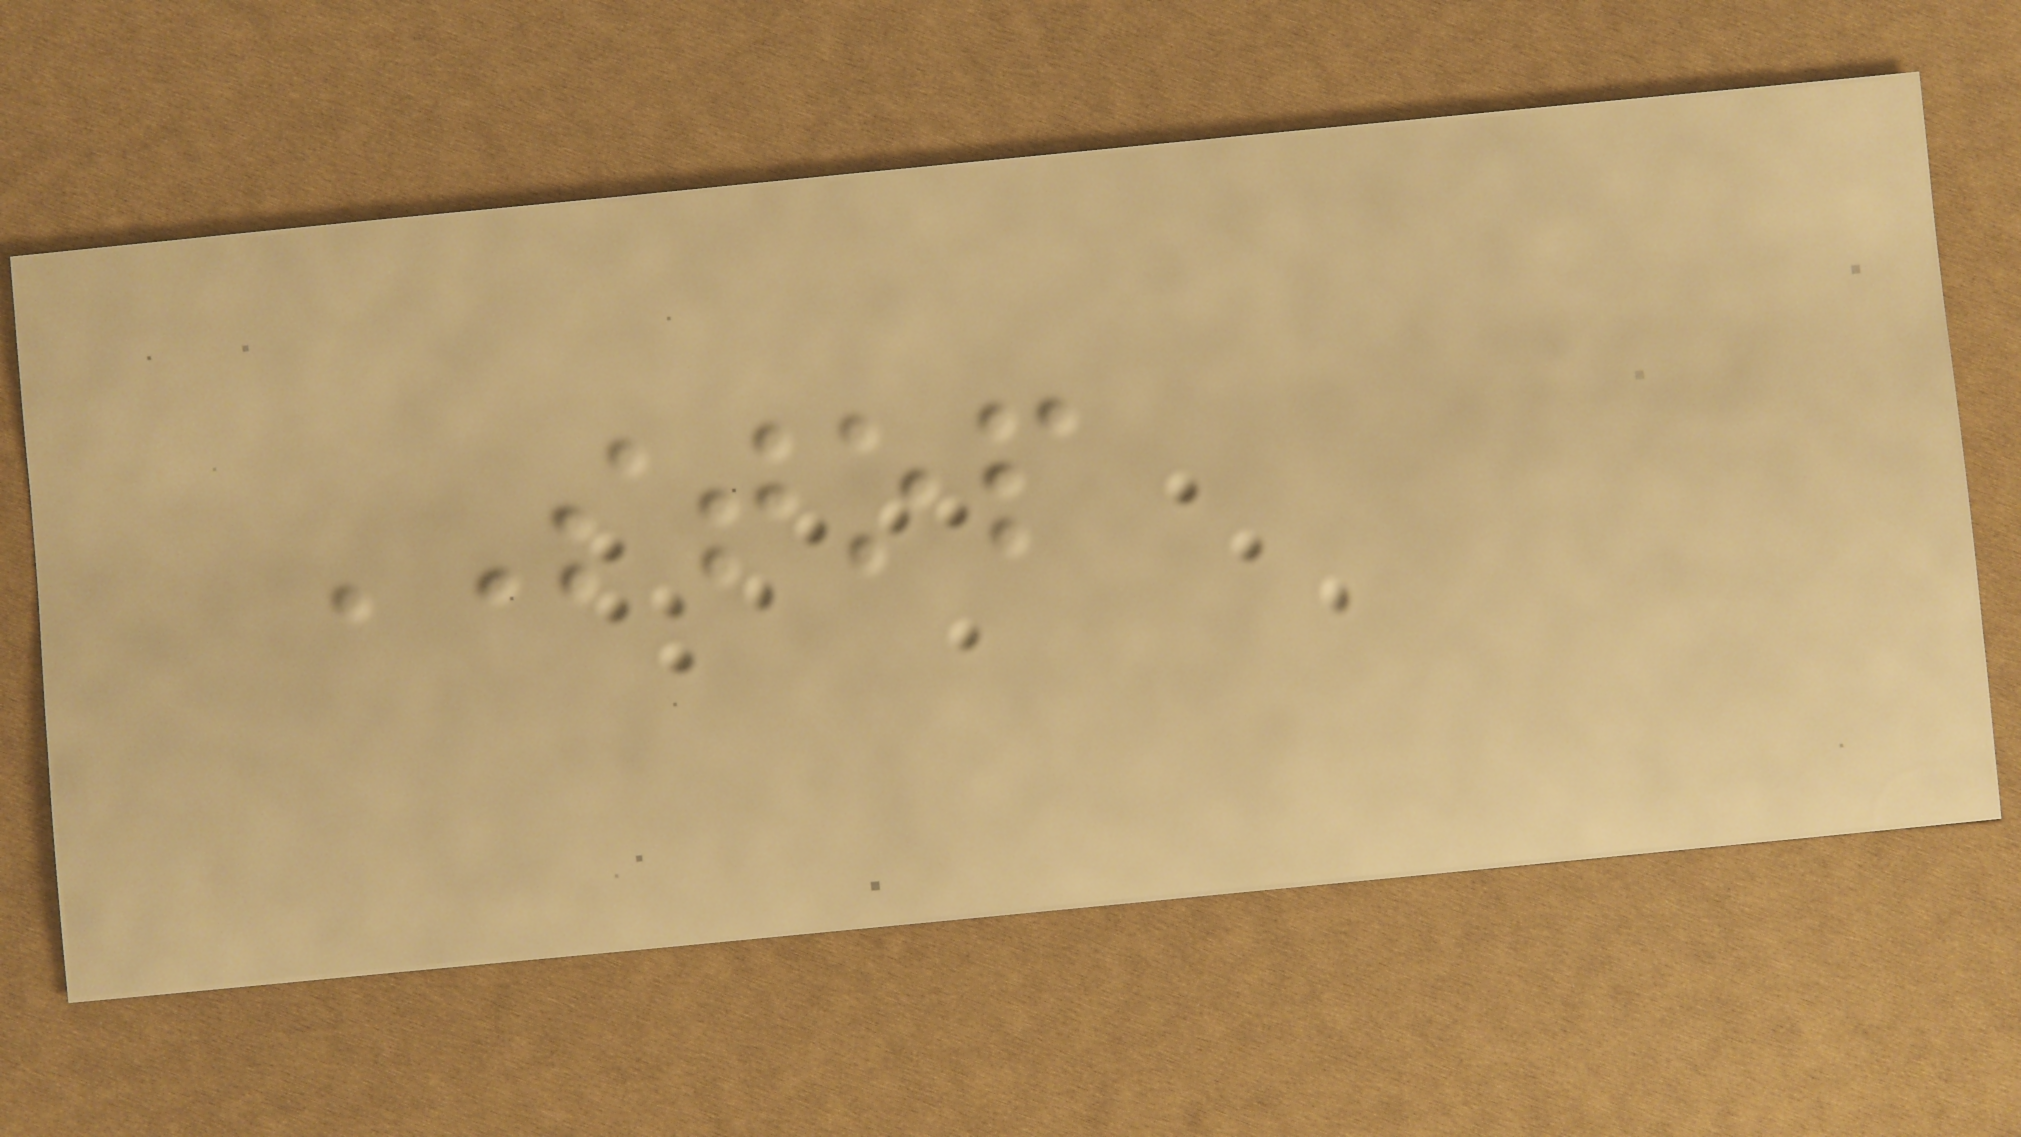STOP
